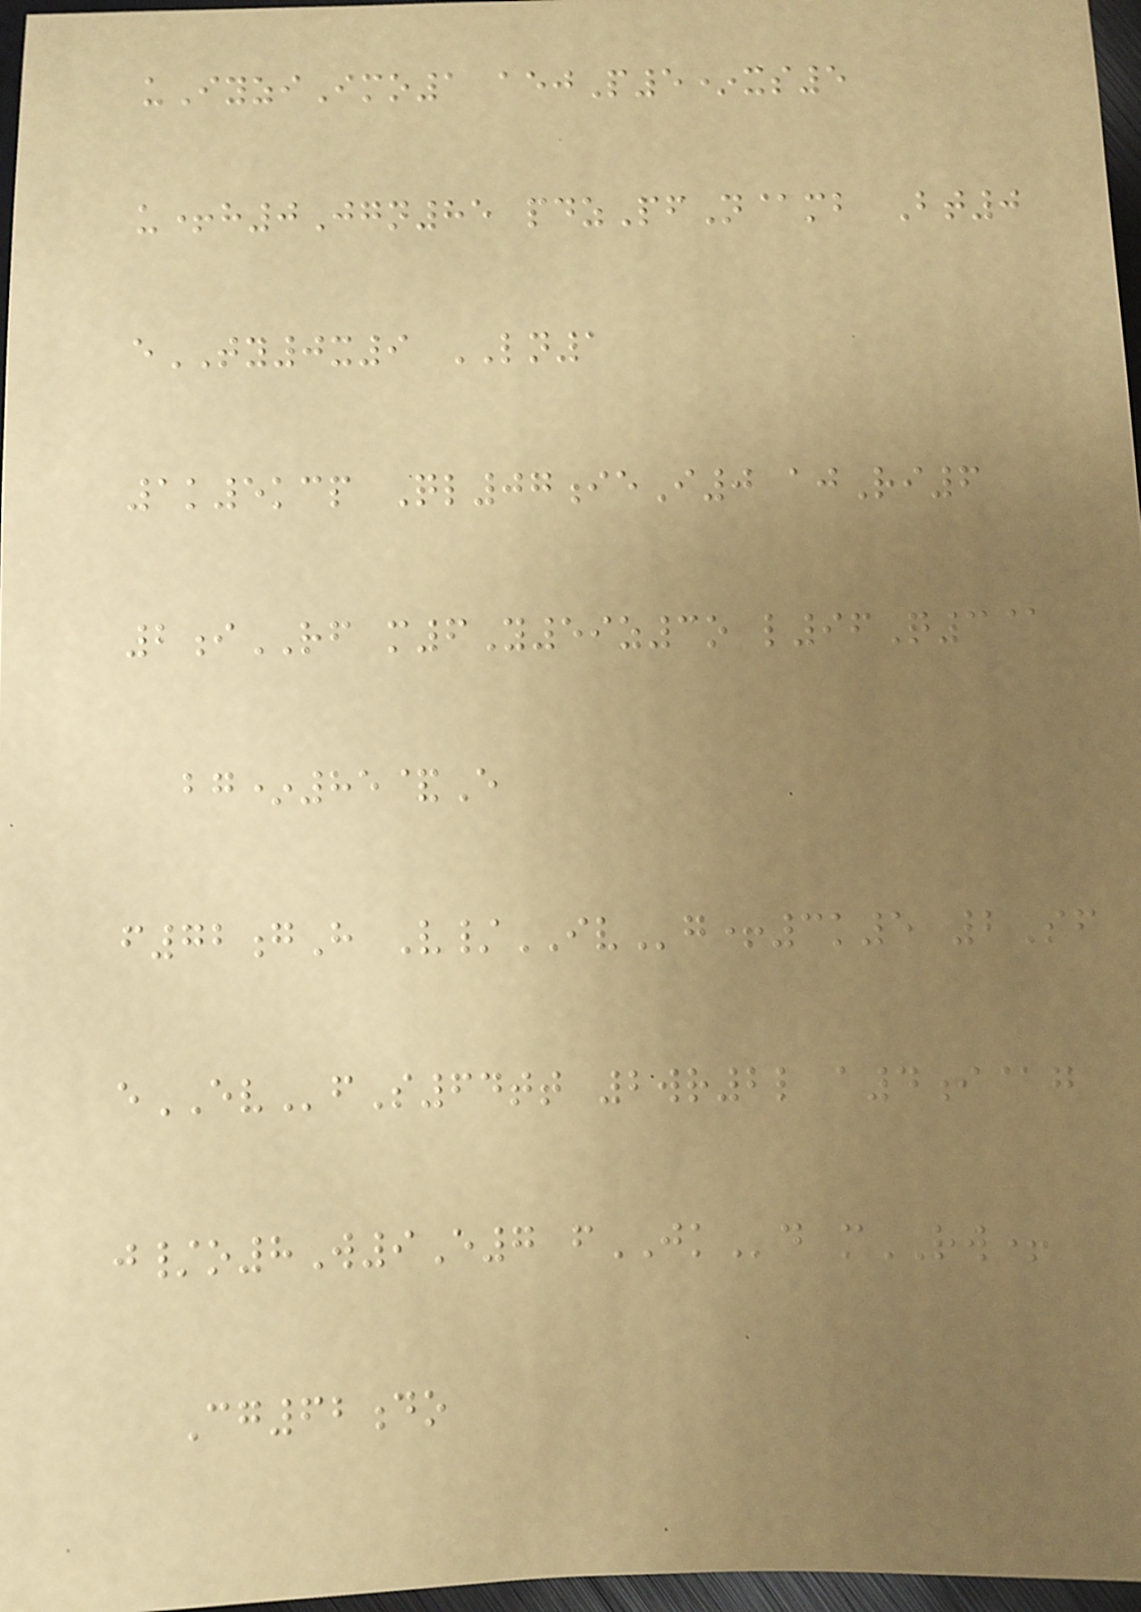uIyziImo1 aejP5*xs5
u+h0Jgn85 pdzPfN@mb Bt0
eTY0x9 LN1
1k5kcp Ql07ieI0 ajRi6
2iRF m6Y59z3o l96Q3@
bg*85&E
f72gH V/IVg+3k5 2Sf
eEVfS64tt 2wr2l a4i@g
j/o8W9E7 fJKd mRW+
Cg62do
